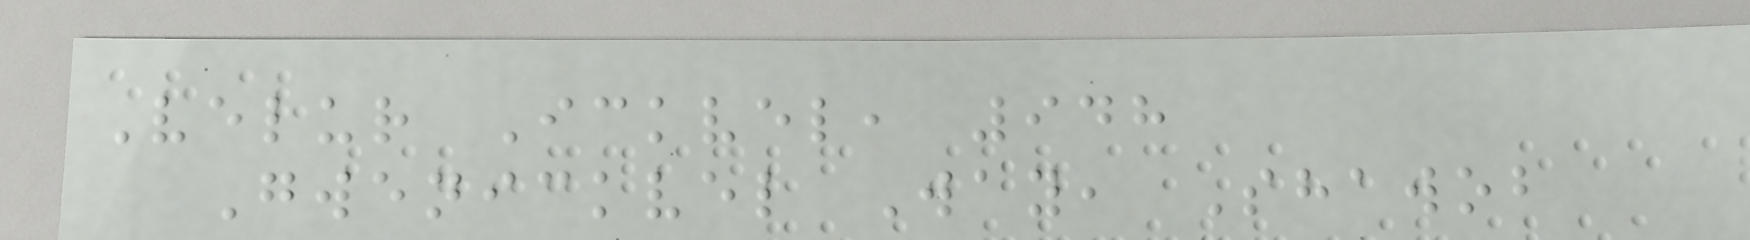Velur Ickvel, 948
Gwenickvel Way, Shawob
